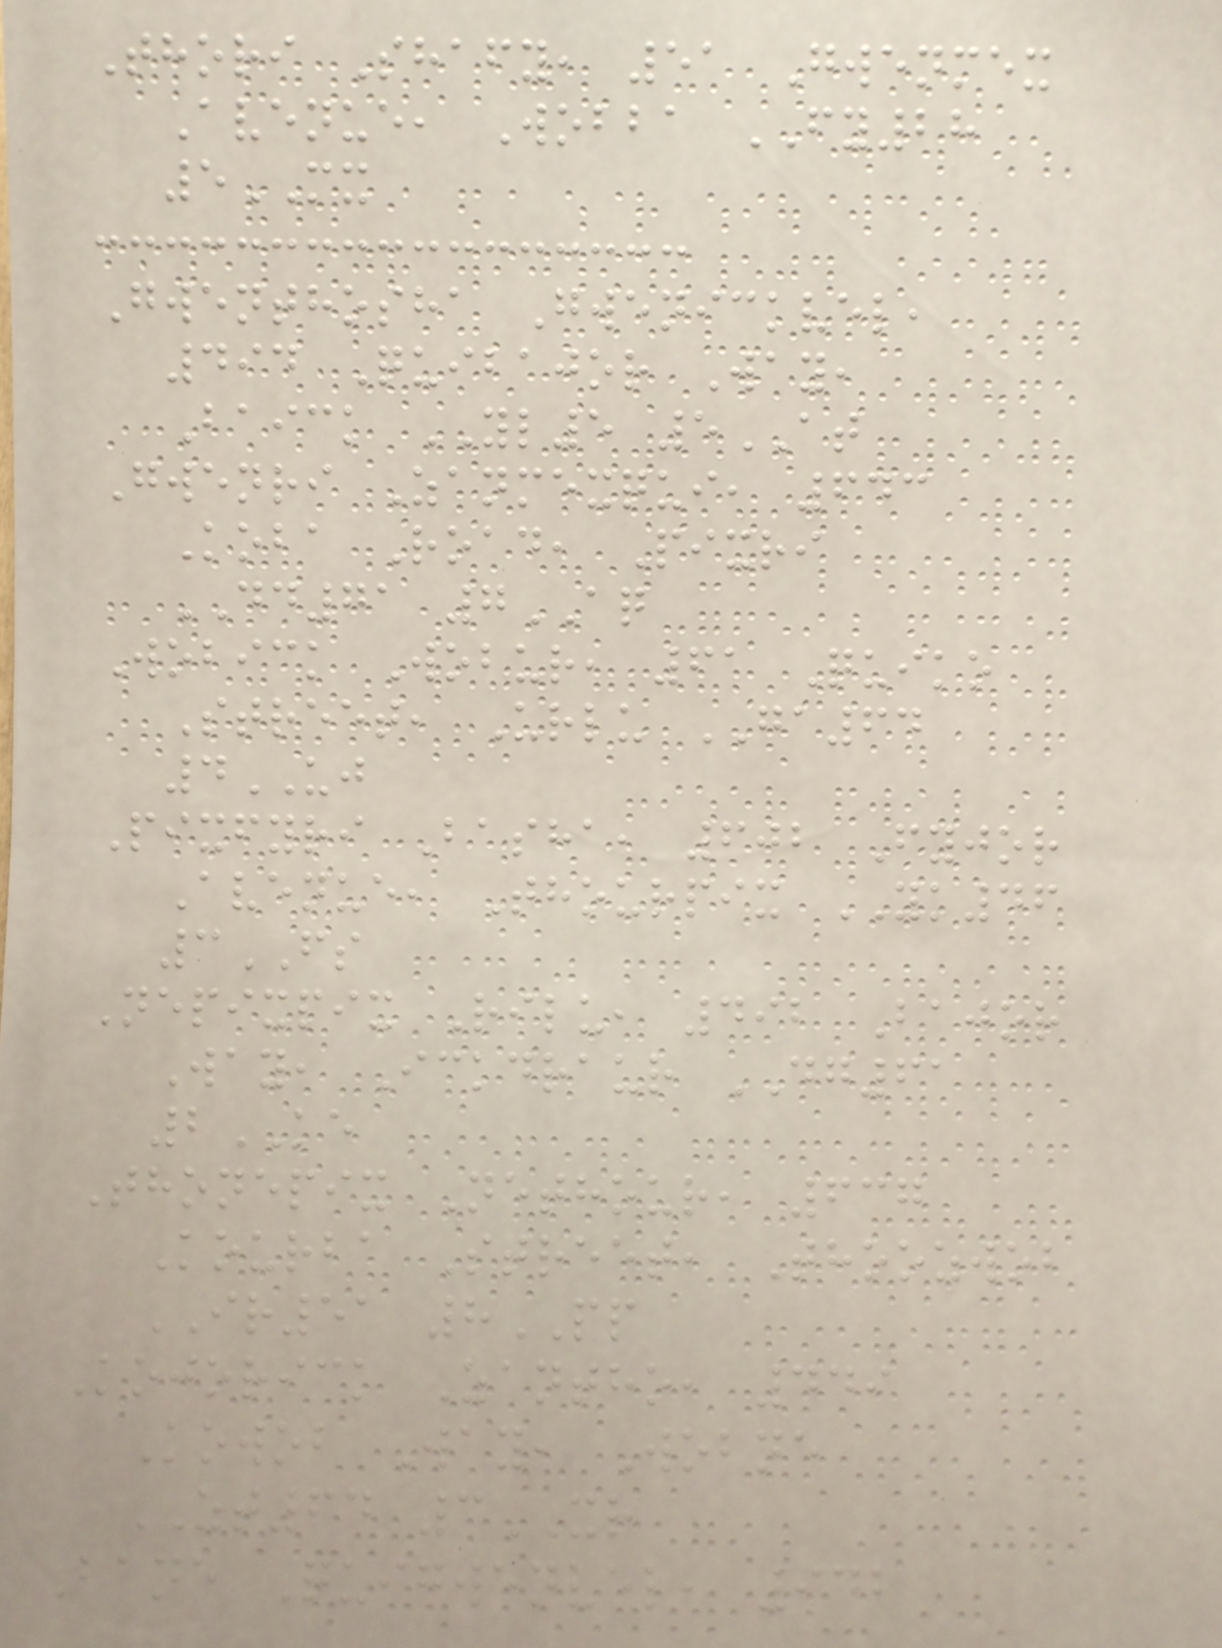Thori Shafy, 51 Gwenmex
Avenue, Wobba FY28
5MX
Gwenthosha Gwenickvel,
494 Quibajor Way,
Baick YL5 5AT
Gwenri Zanmexqui, 643
Koba Road, Pixri
DD71 7AQ
Wobick Wobur, 61 Quiko
Street, Urlu GA64
4UJ
Pixfyri Basha, 602 Fyjor
Avenue, Thourpix YK46
3FS
Nepixpix Rilu, 492 Bajor
Way, Ickdraur DG61
2KE
Thonepix Nethour, 637
Kourba Street, Thoozwob
IR51 8PP
Kojorick Zantho, 449
Kowob Way, Wobne
ZT64 3XR
Bane Quigwenvel, 942
